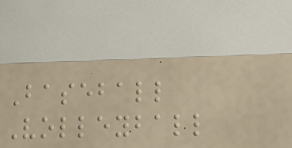Baseball
Volleyball
